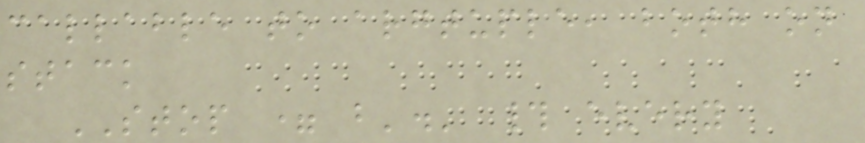callable to argtuple, both on
stack
STOP = b'.' # every
